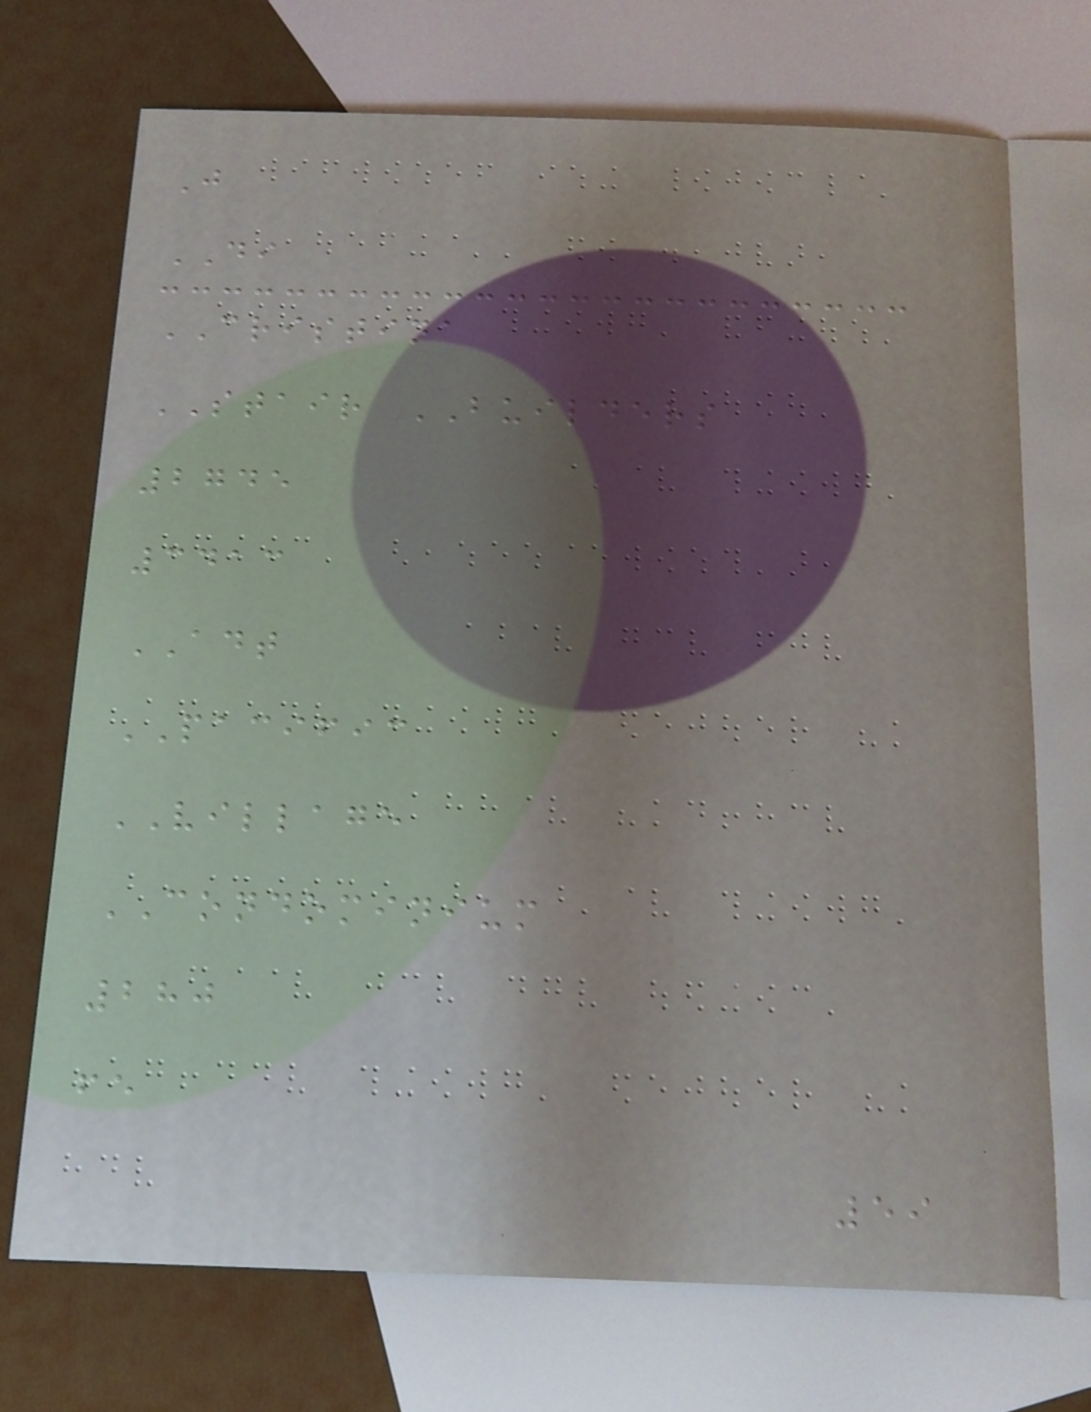J
DI
CRISTINA
STAIR BUILDERS
2745
3413
ADT
PACIFIC
VILLAGE
CONDOMINIUM
280
fe
59
